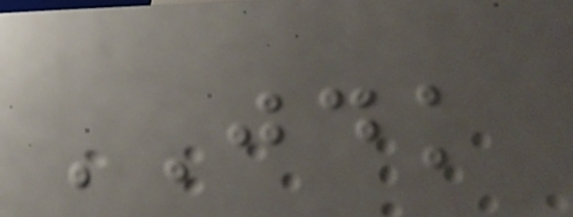JDK
